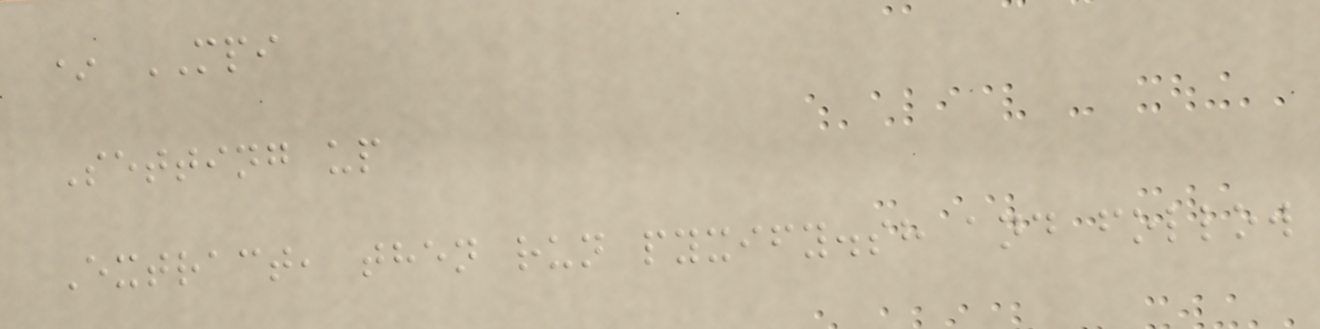* MPI
Setting up
Extract, then run pyxify.sh and follow
